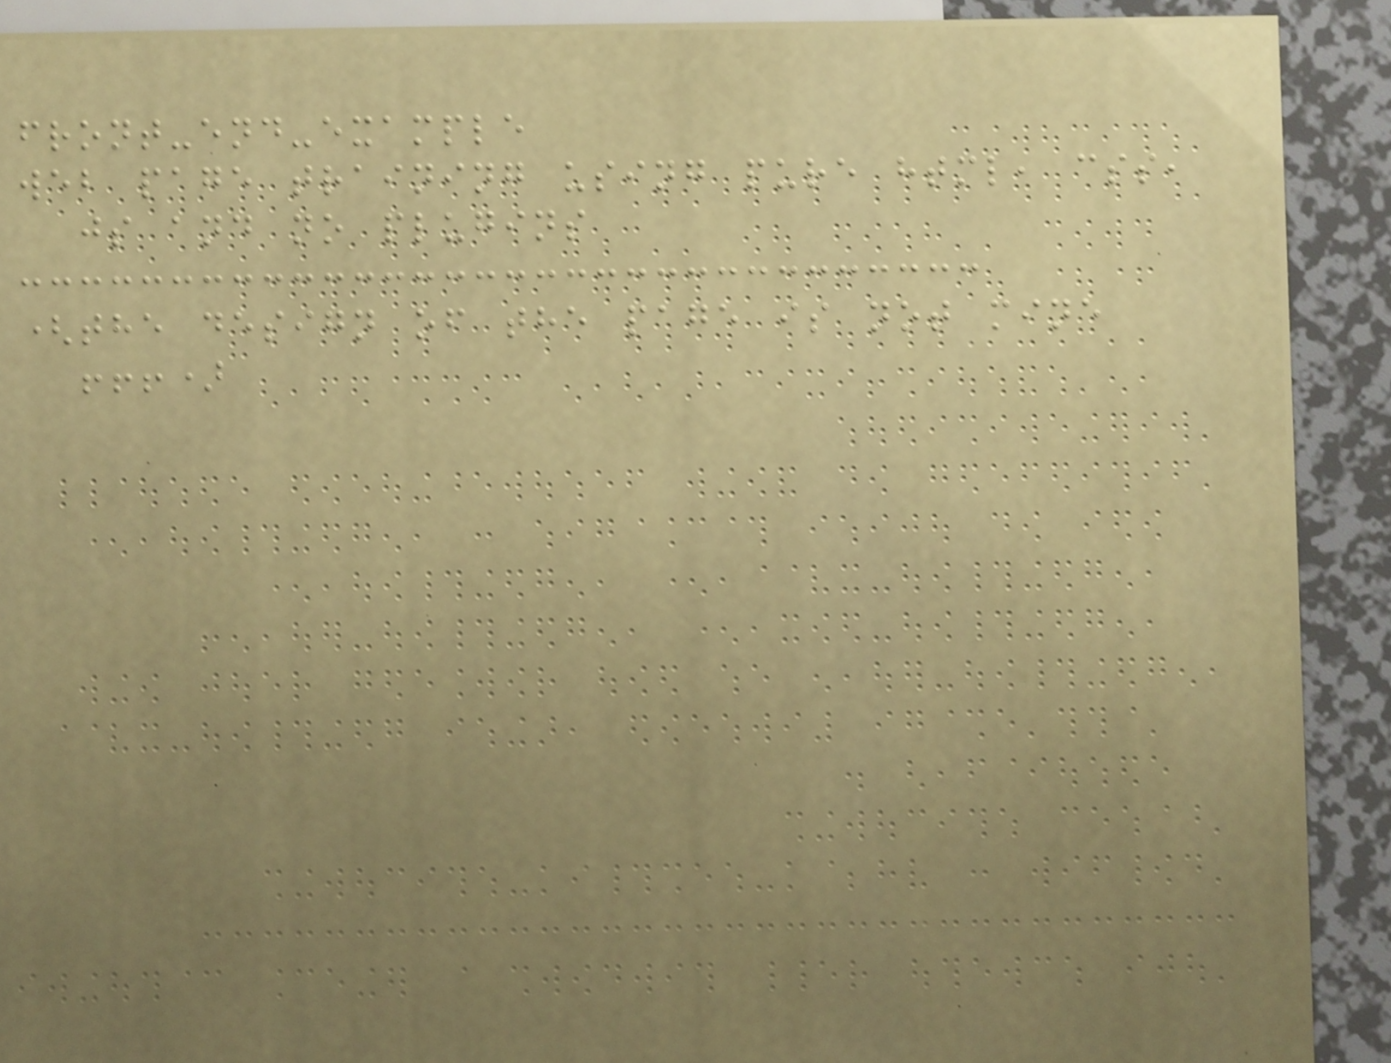front-end-example
web page training using pure html, css,
js and no plugins
(the design of the page is not mine
!!!)
